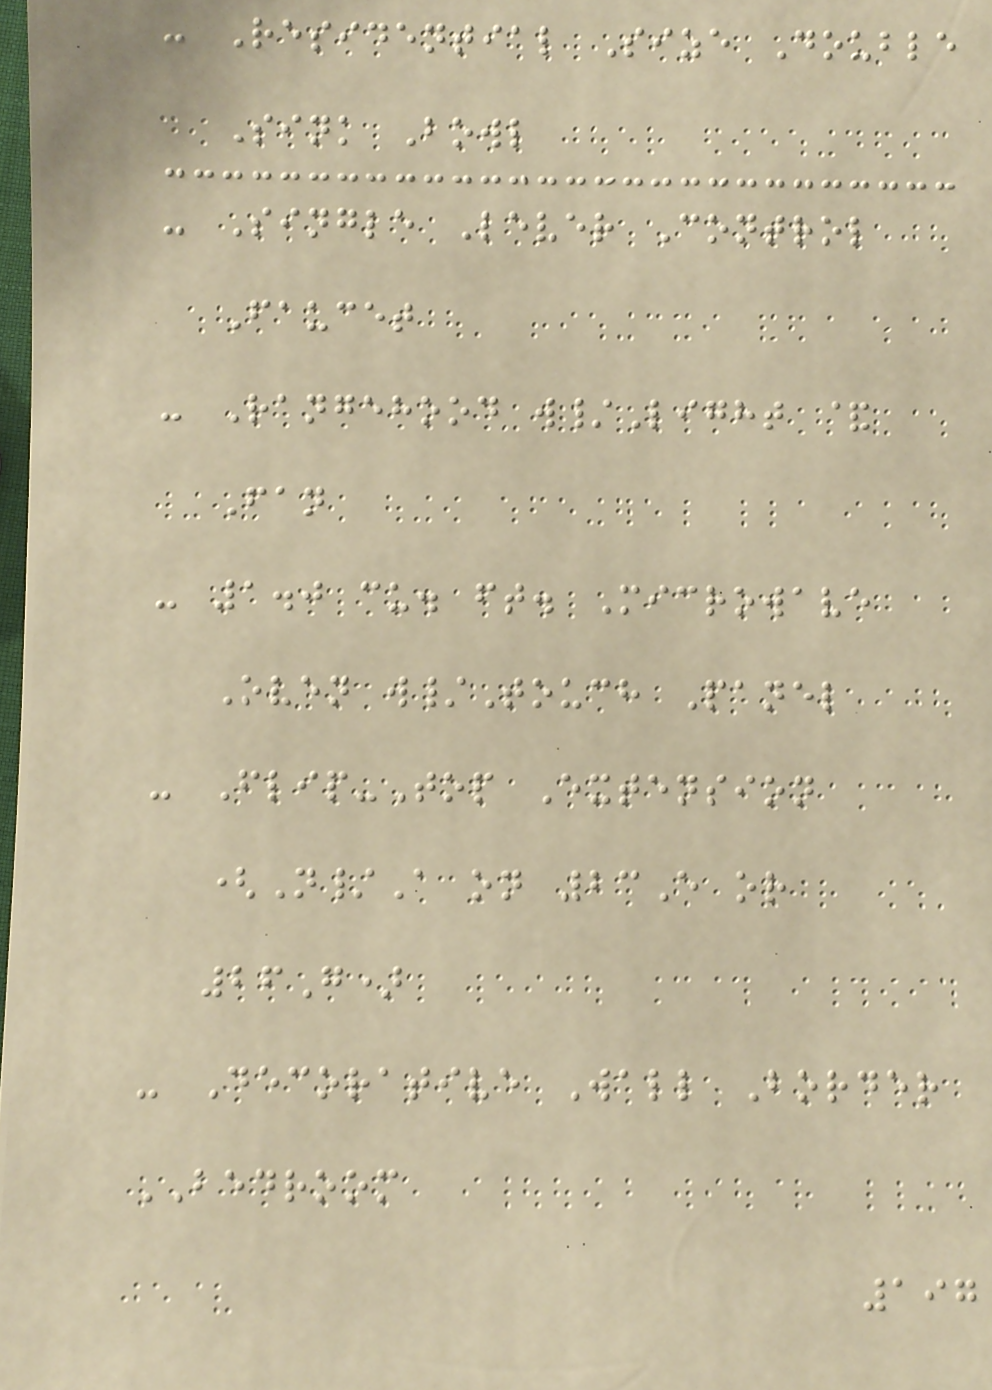- Residential Size Double
Sink Bowl
- Single Lever Control
Faucet
- Rangehood w/Light &
Fan
- 1.0 cu. ft. Microwave
Oven w/Touch Panel
- Flip-Top Extension
(N/A on 23E or
26G)
- Decorative Wall Border
BEDROOM
197
